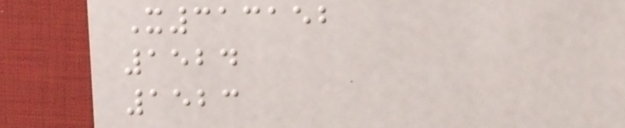X313152
1524
1523
